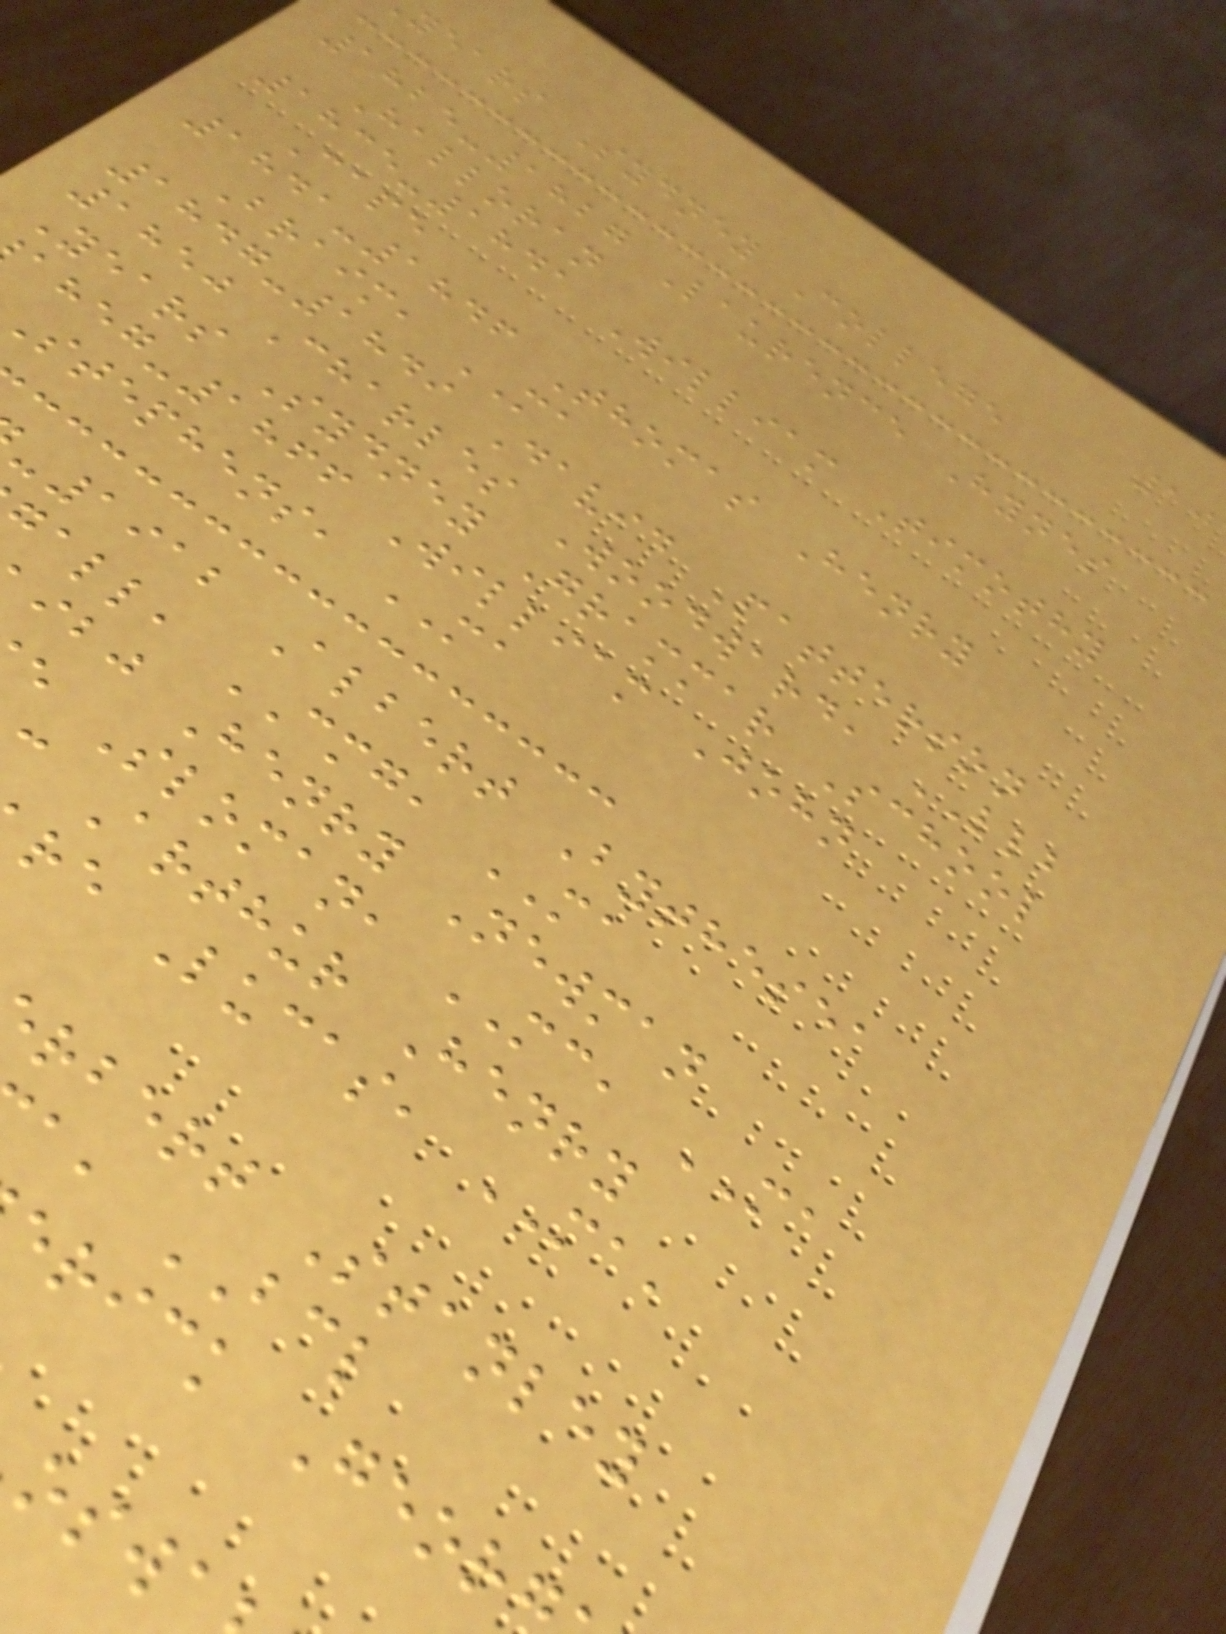years Sydney College
1825-1827 Laurence Hynes
Halloran
1835-1841 William Timothy
Cape
1841-1846 Thomas Henry
Braim, MA
1847-1849 David Patterson
1850 Charles Woodward, LLB
Years Sydney Grammar School
-1866 William John
stephens, MA
-1912 Albert Bythesea
all, CMG, MA
ibj Henry Newman
e Sloman, MC, MA
Arthur Henry
re Lucas, MA,
rbert Stanley
a, BCL
erick Geor
